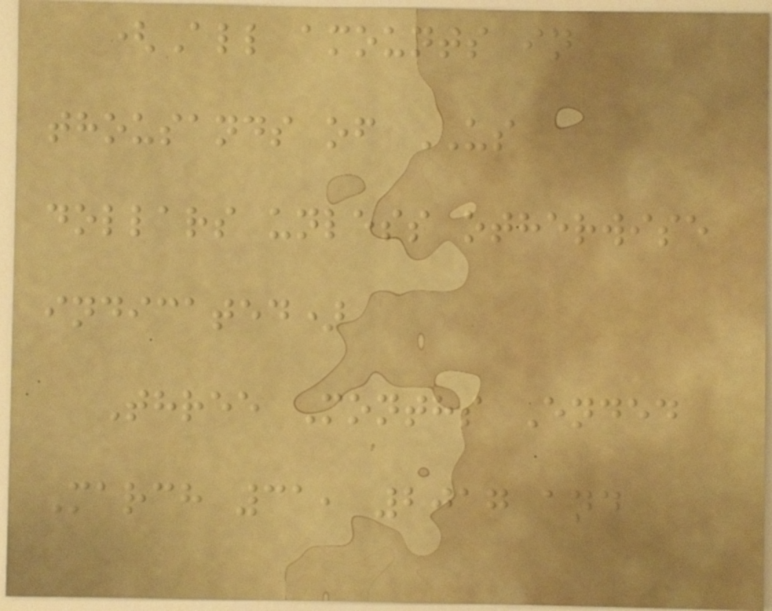(All amounts in
thousands of US
dollars unless otherwise
indicated)
Three Months Ended
March 31, 2017 and
